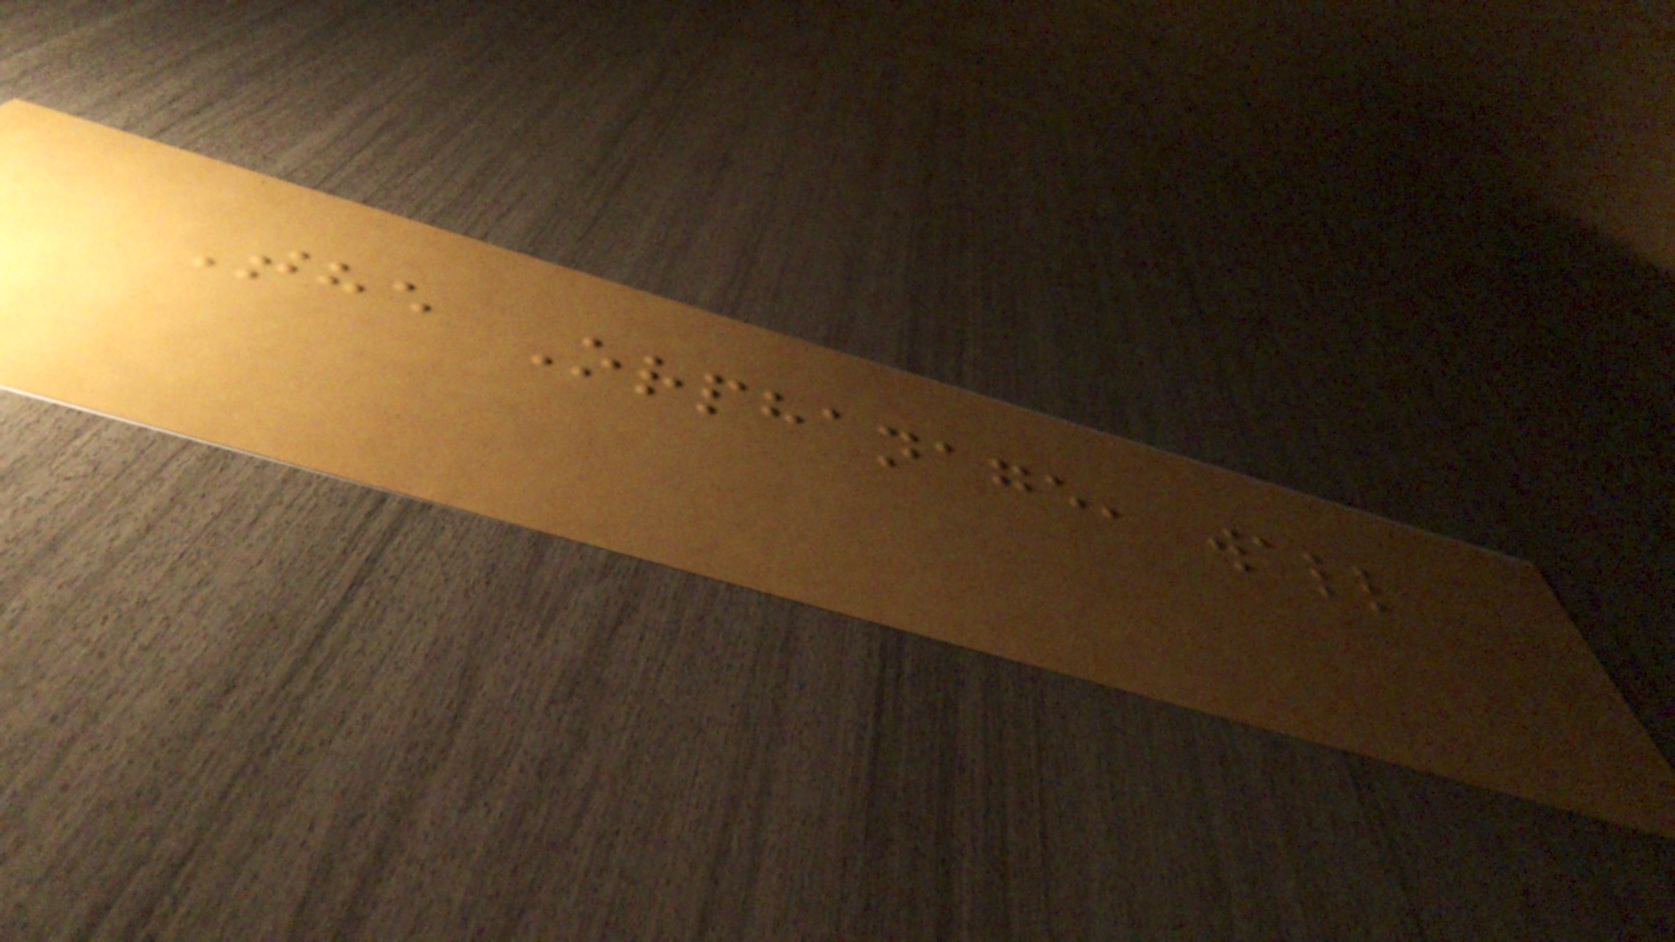The Orphanage, wall
